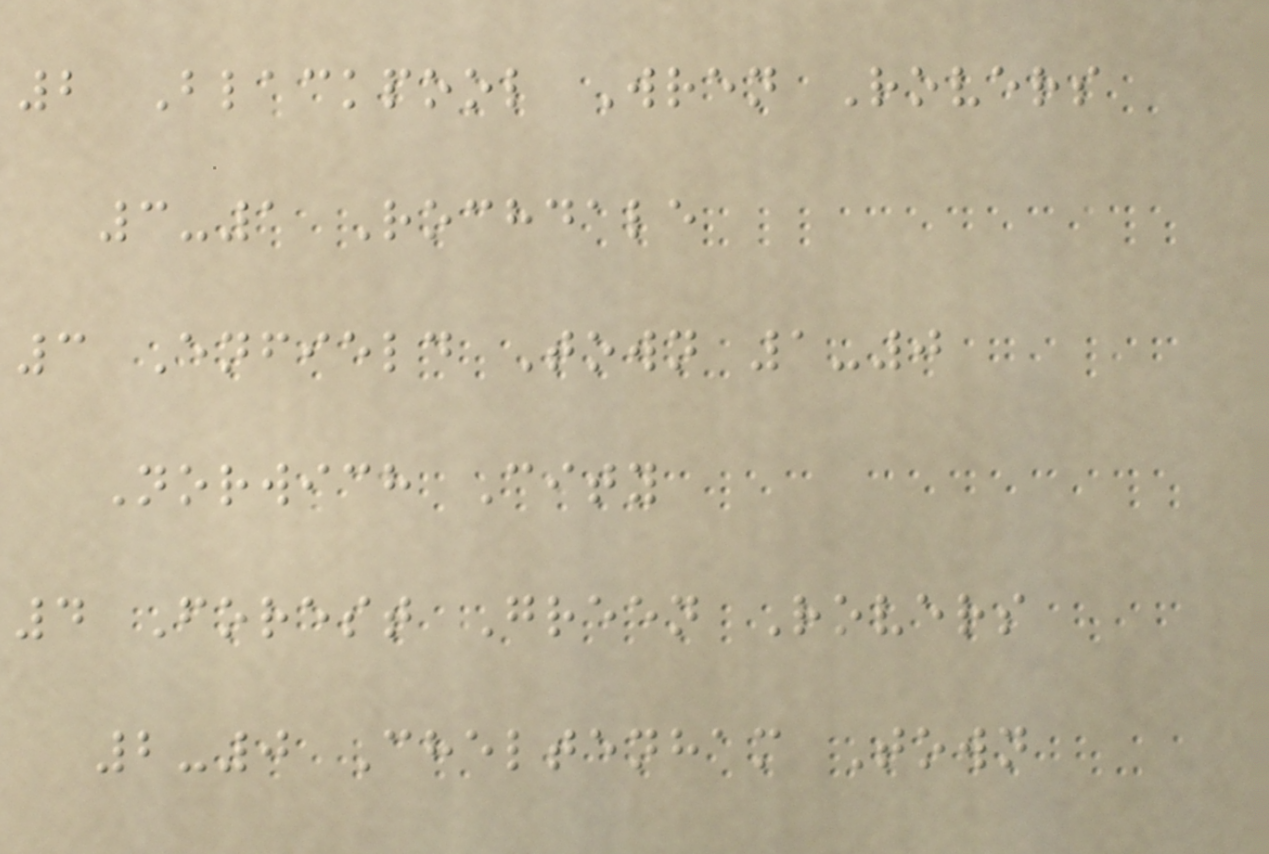2 Blackpool Wren Rovers
3-1 Rochdale
3 Enfield Town 1-0
Norwich City
4 Forest Green Rovers
2-0 Cheltenham Town
